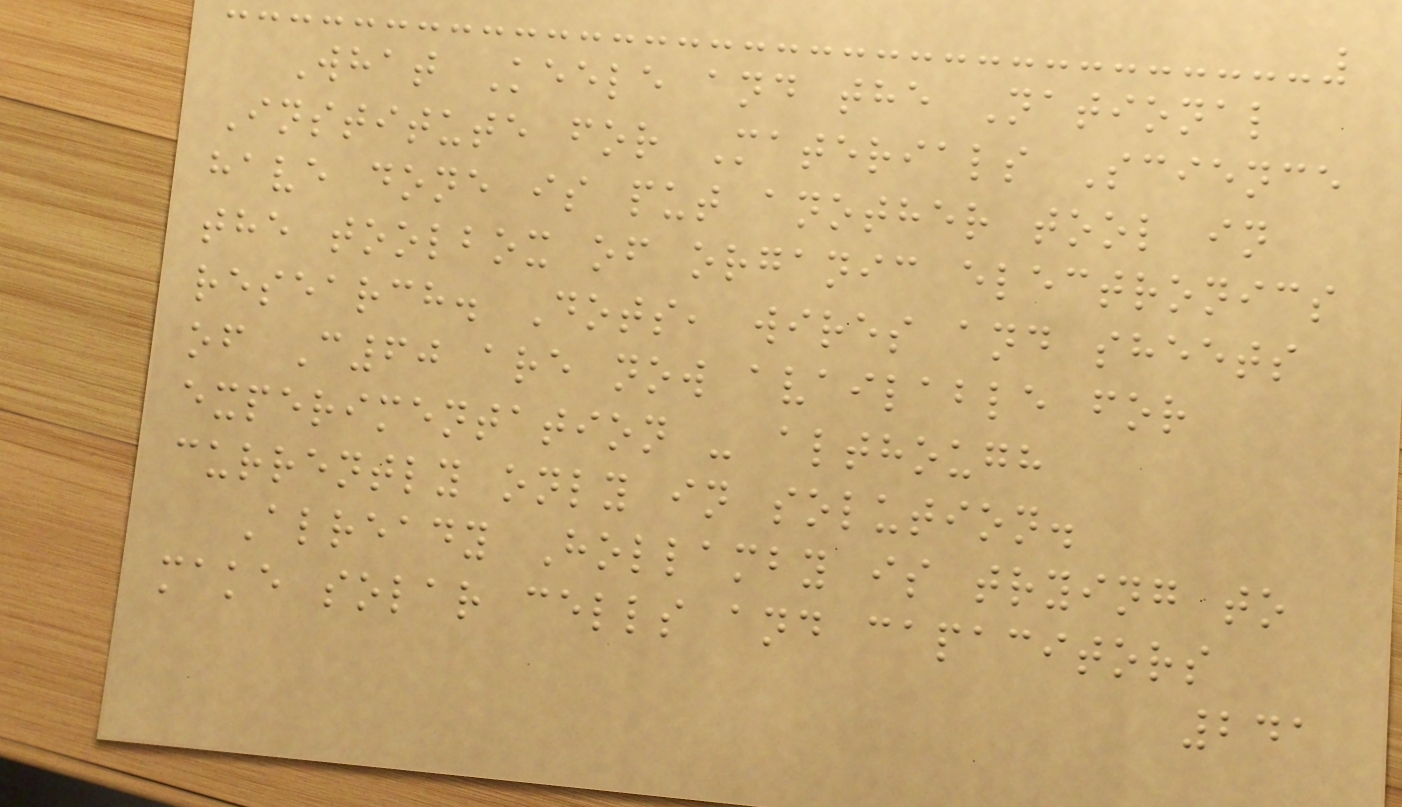What Keele and the National
Institute for Materials Science
have done is put another tool in
the toolbox of organic electronics
research. Dots, wires and sheets
of C60 are now available for
experimentation - although
currently only in solution.
Already Hollamby is trying to
make solar cells and capacitors
241
